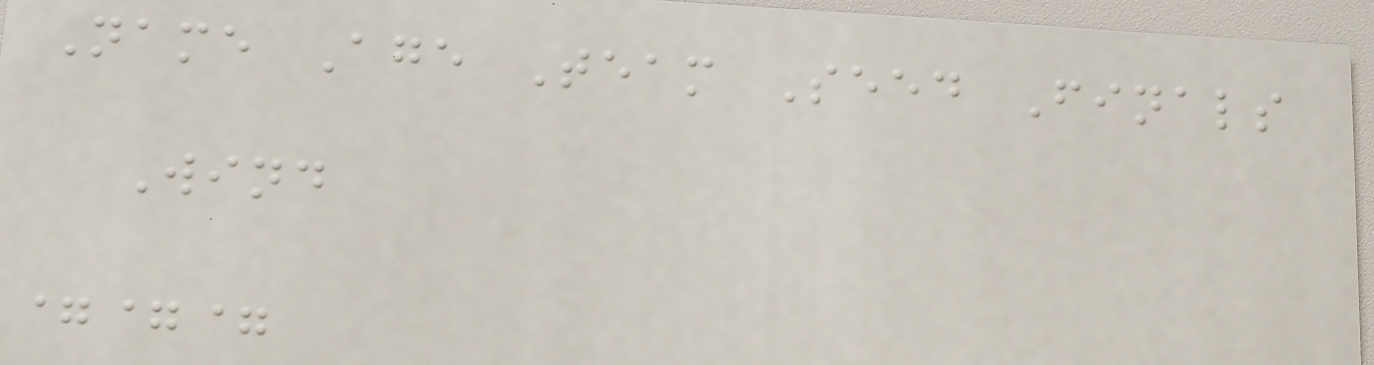Name Age Team Seed Finals
Wind
===
